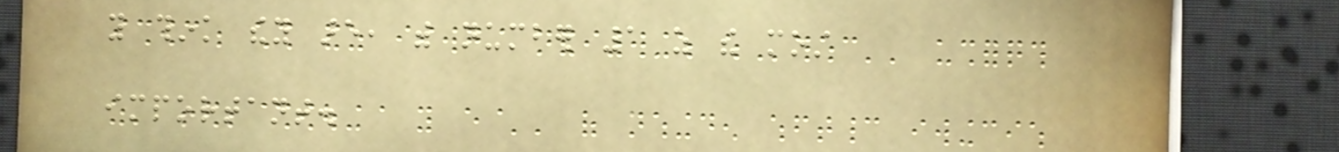you think they are, with number 1 as the most
important.
